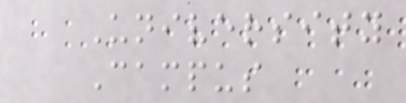University
Campus
